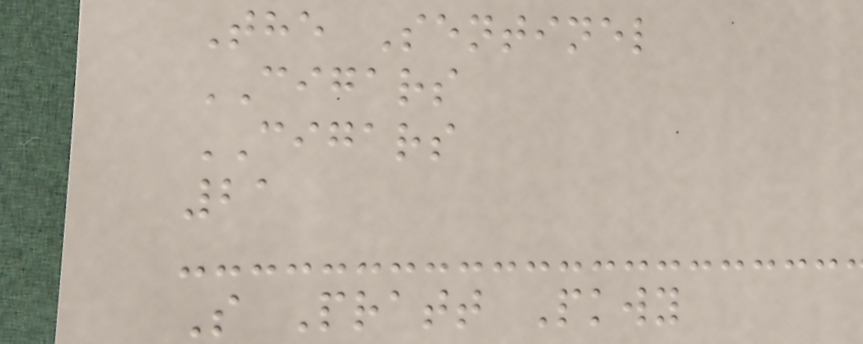The Sentinel
CIGARS
CIGARS
21
S Pratt Pkwy
